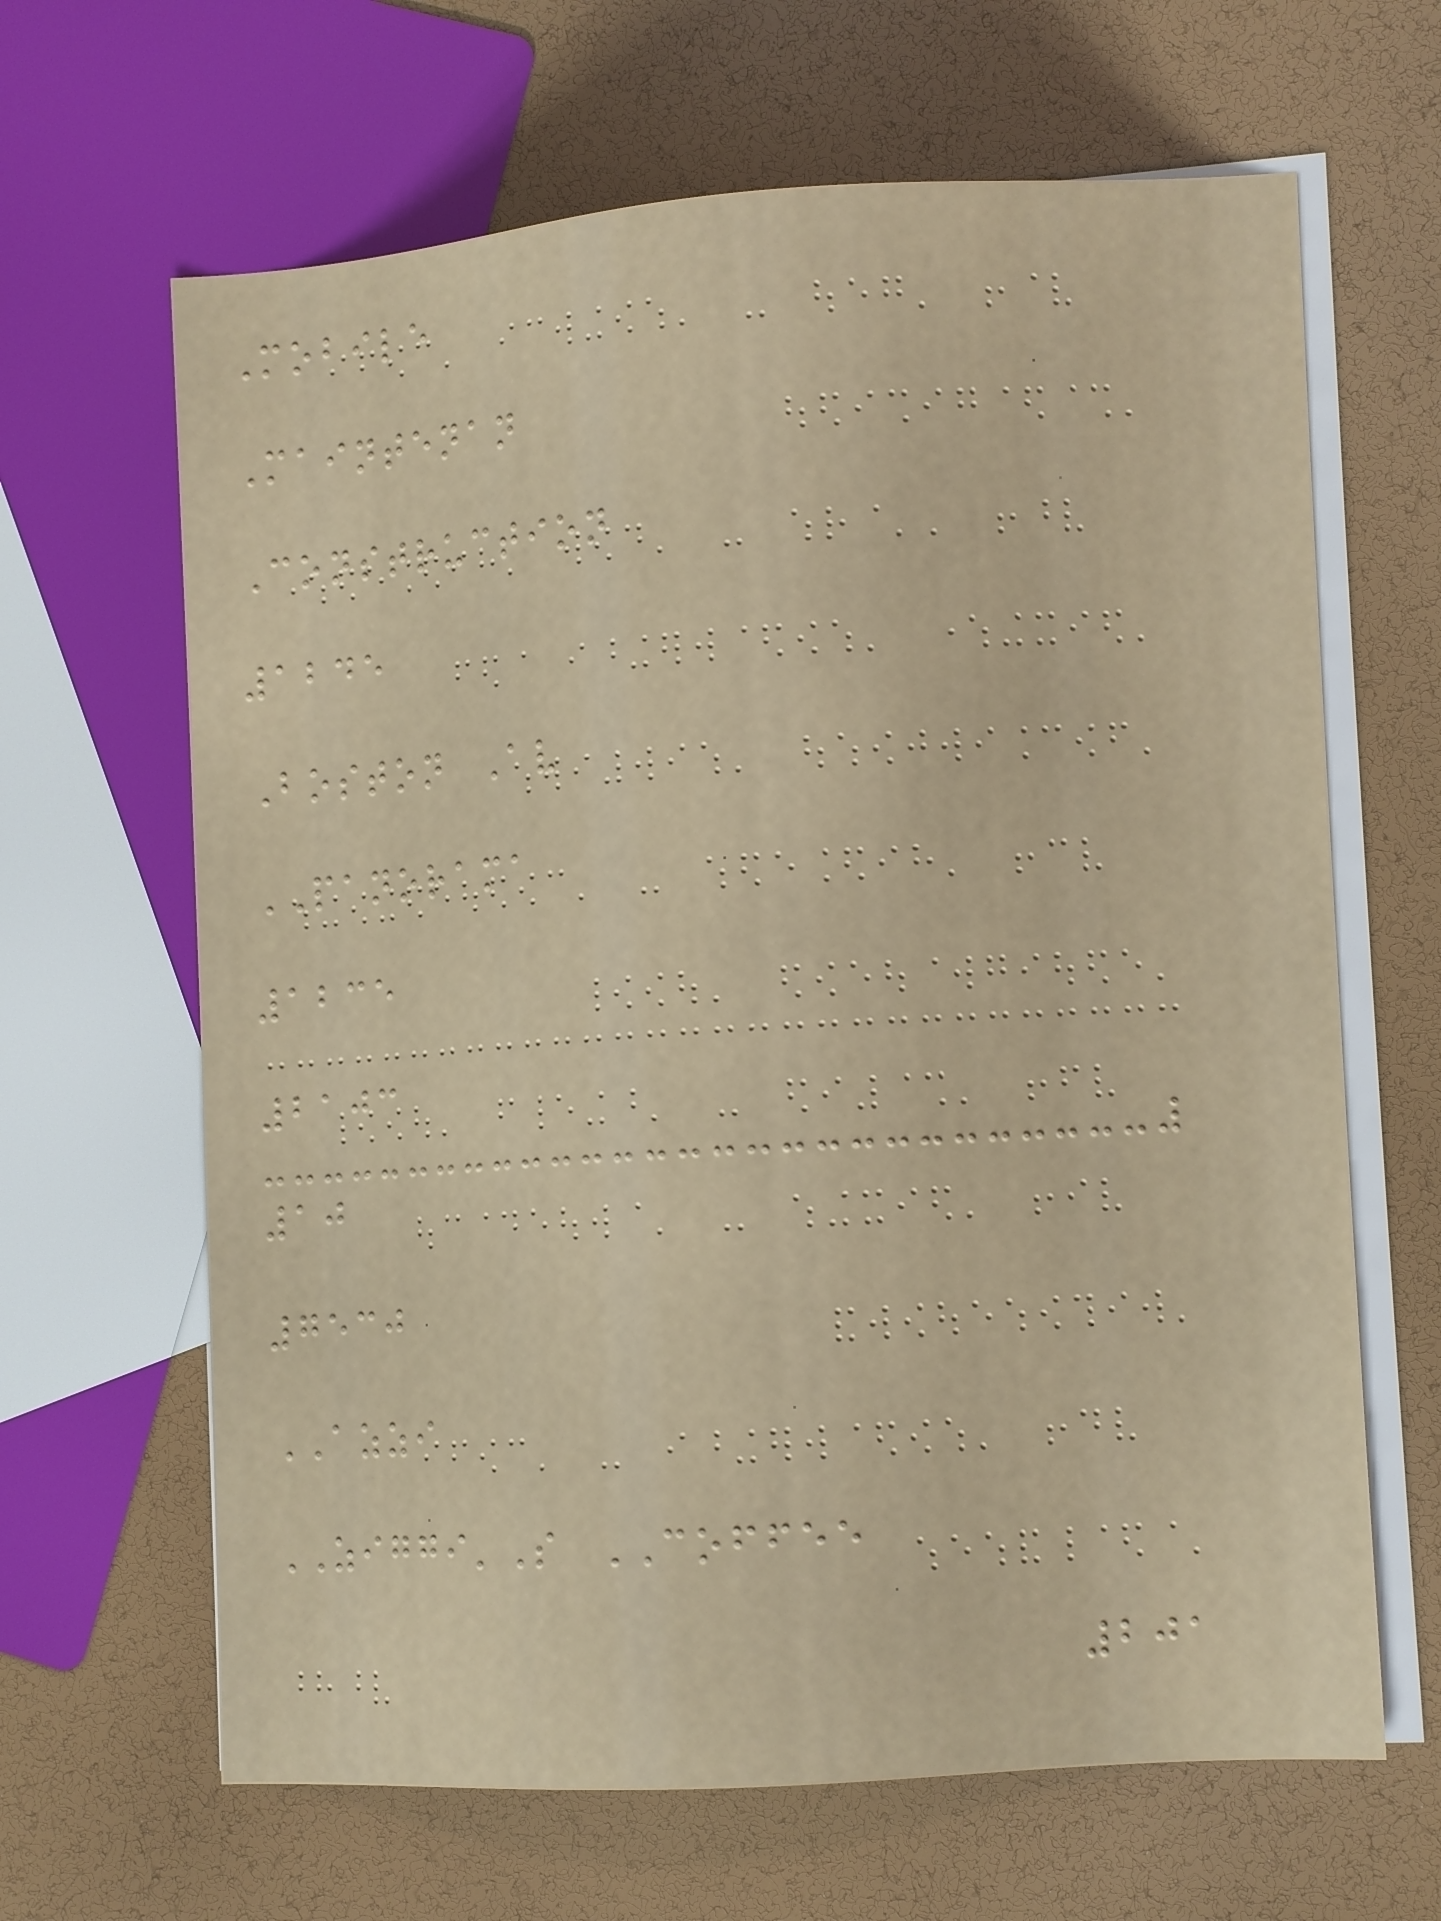Mobile
Maintenan
Construction
1245
Boston Av
PANORAMA
1235
2103
10
7530
AZZI
ZIGGI'S COFFEE
201
